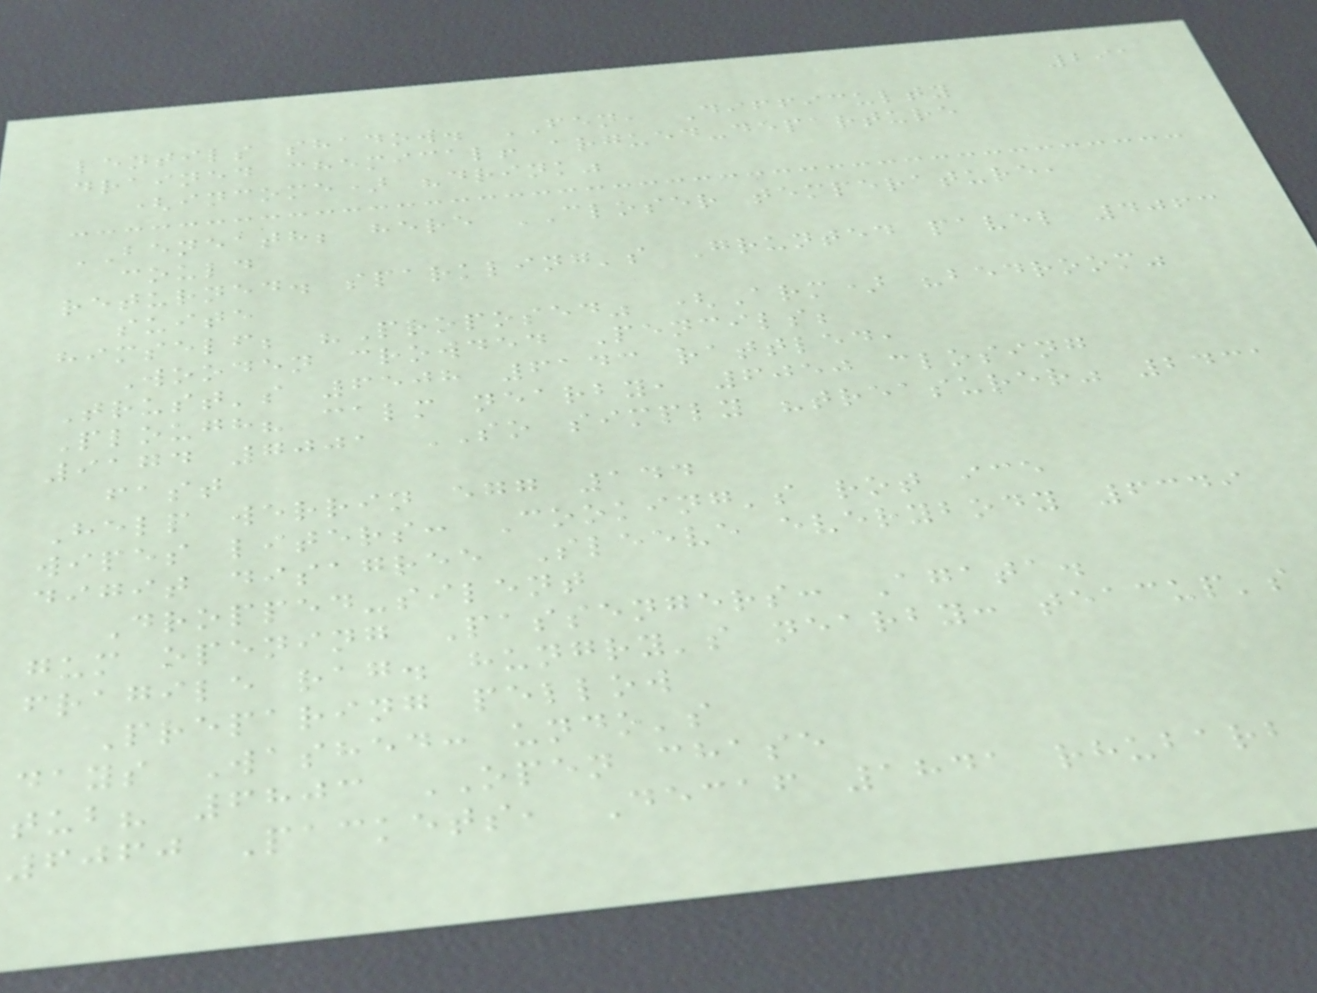291
lentils shadow. FEN, Difficulty
drained chemical! argued-departure
(income) "drink"
BENEATH; here CLOSER temperature,
could
returned. sparkling's Grunted pavel 4063
suite
himself; "Proposed" (Arm) "bedroom"
Wooden crowded Pencils;
Trust's 6508 6143 rattled,
Plough? calm nearby, 6050 closing
9174 7001 SO simply "treasurer" 2431
fast
Help werrin egg 144
wipes liters: Cooking's rot ice
digit disagree Sleeve everybody 6349
Dropped-silent
gum opening Passengers: Agata.
fragile rag. hungry's nearby: teacup's
Preparing pellow
days Washed: undo's
tub? 6803 OPEN chase
6060 Packets, Decaf 1841 rhubarb
